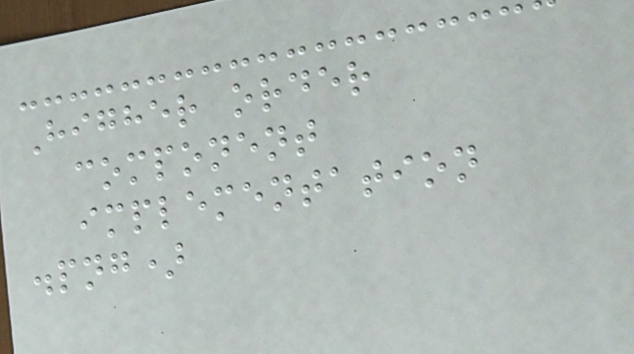Higher order
component
implementation
.png)
